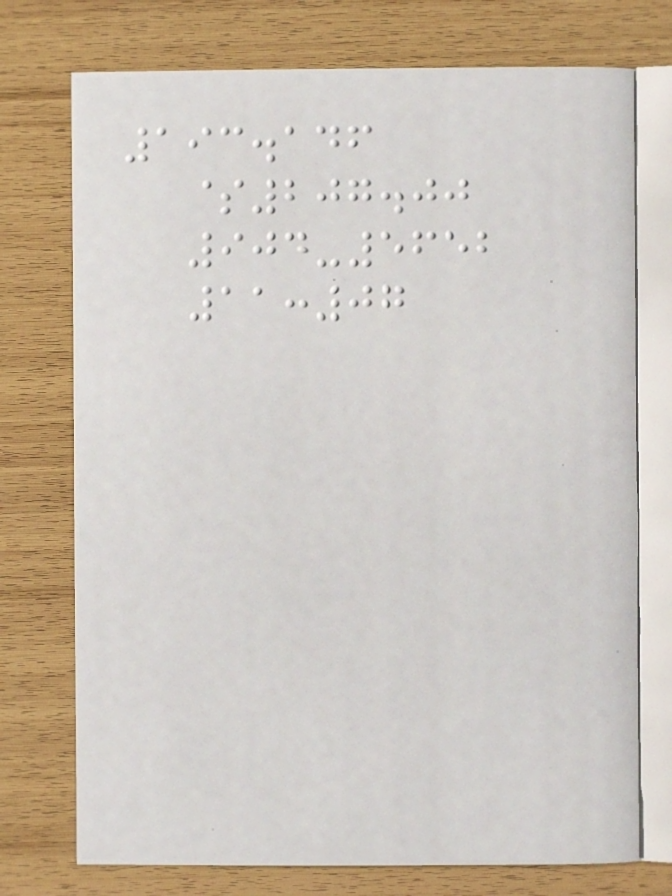193.146
$207.00
904-5652
11:07
